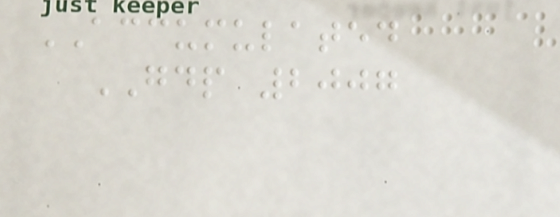ACCUMULATED
GDP 2007
